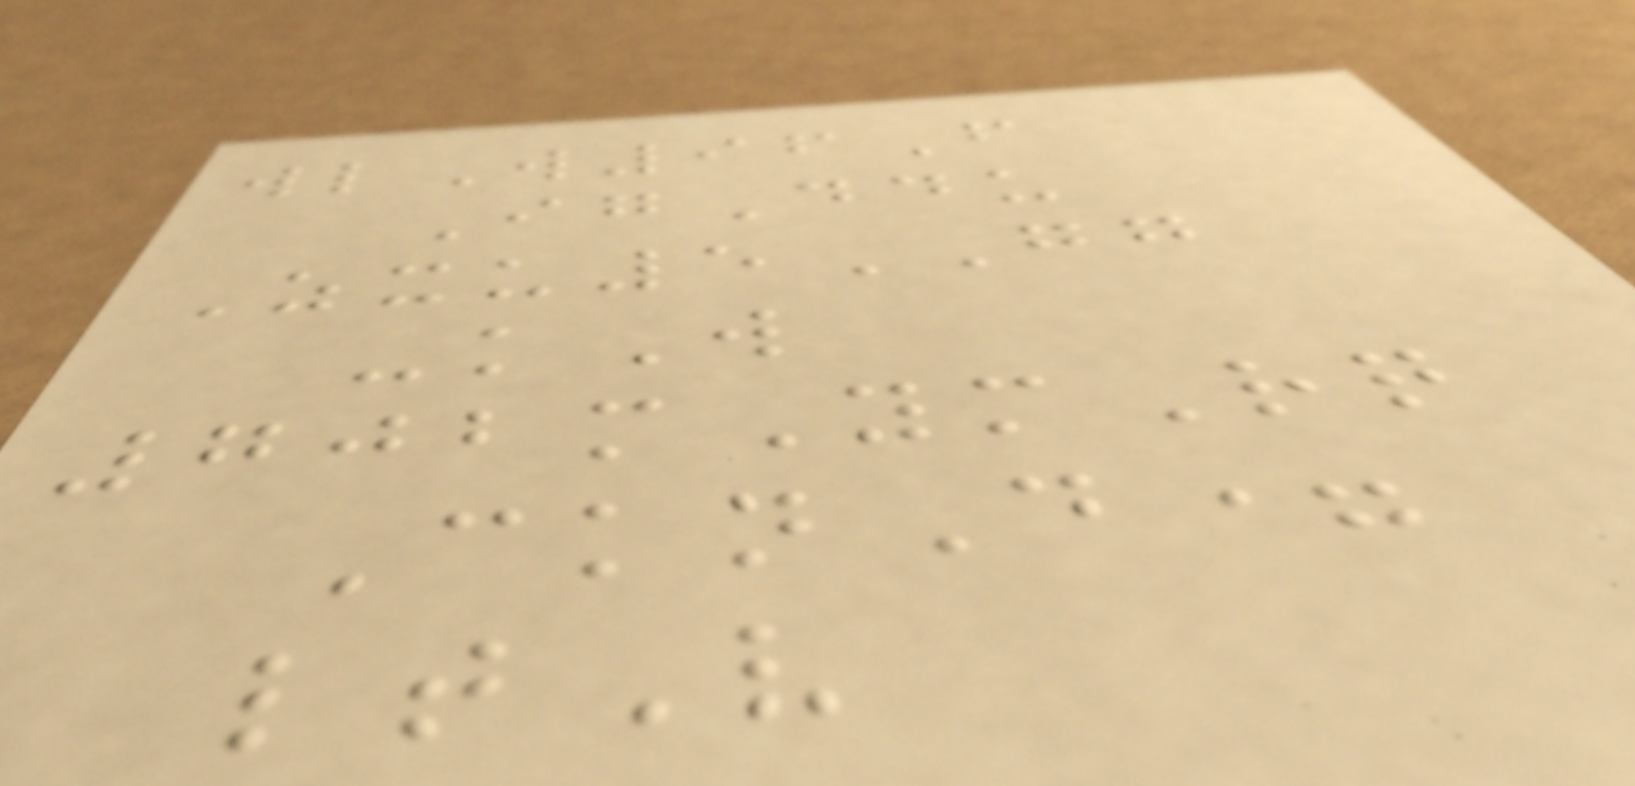wlW96F
IgDdu
Zxu5GG
-kW
702mYmRq
CknD=
ltV
